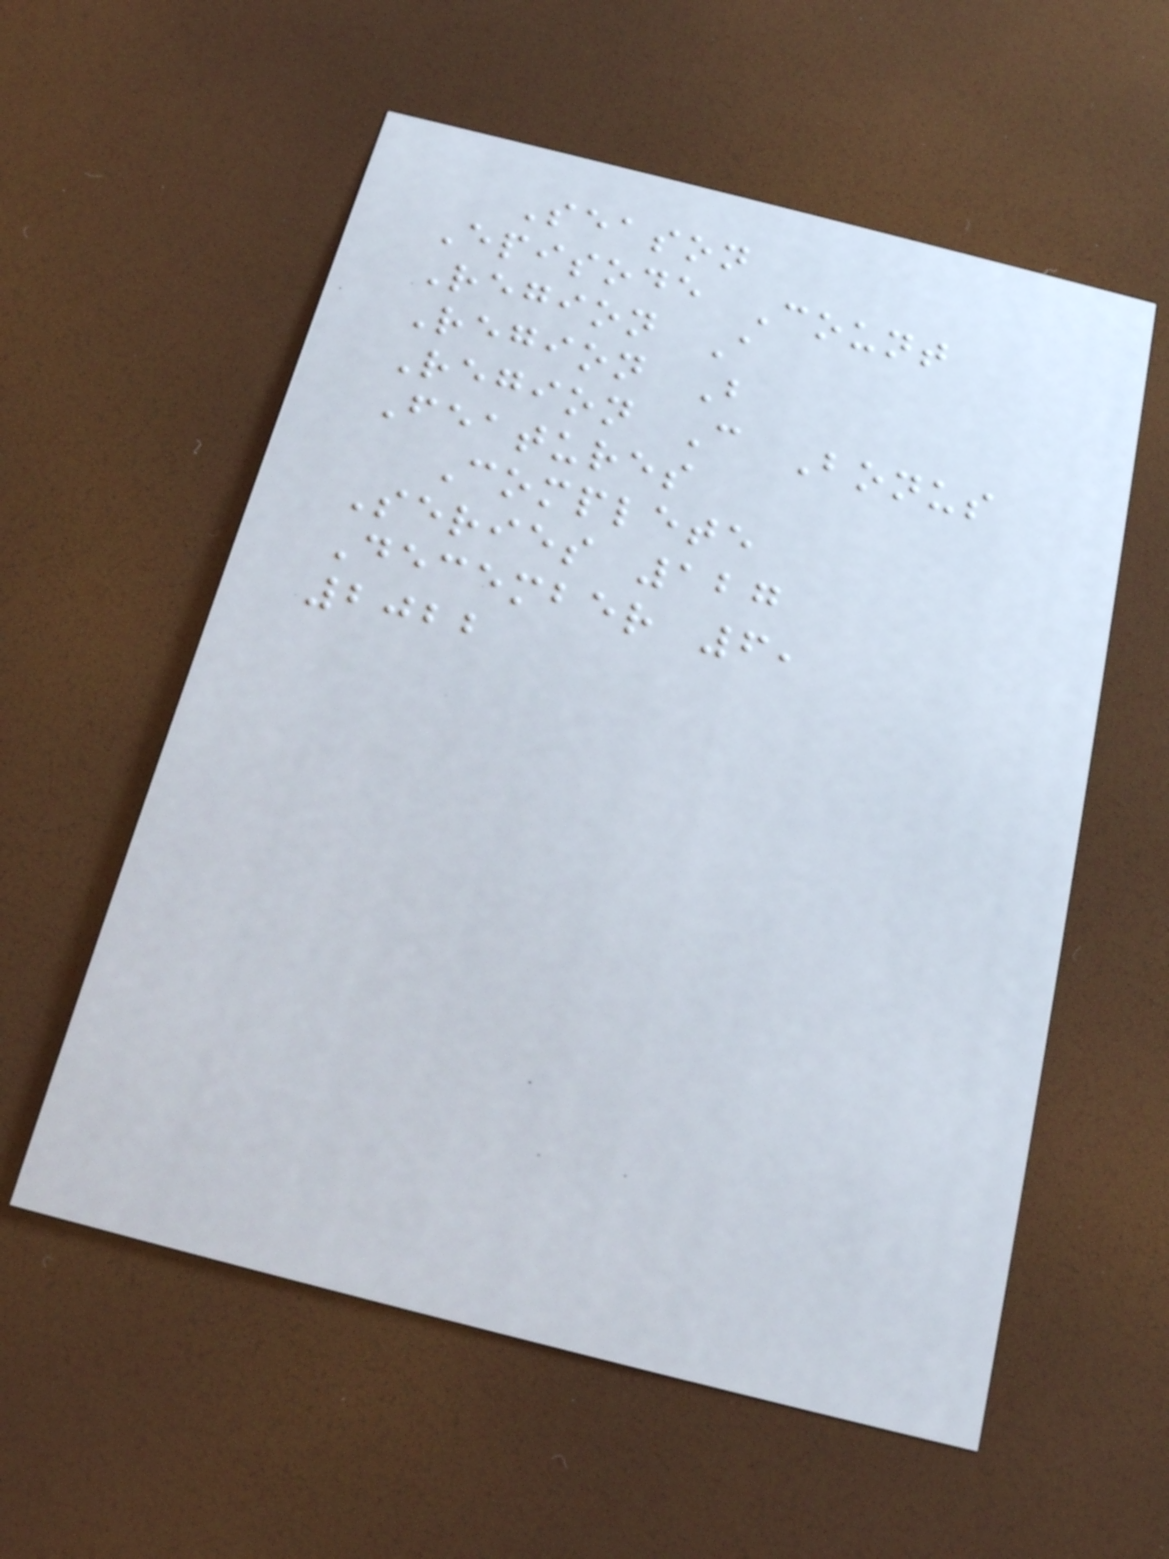Season
Episode Count
Region A
Region B
Region C Bonus
Features
Complete
Series 127
December 6,
2022
